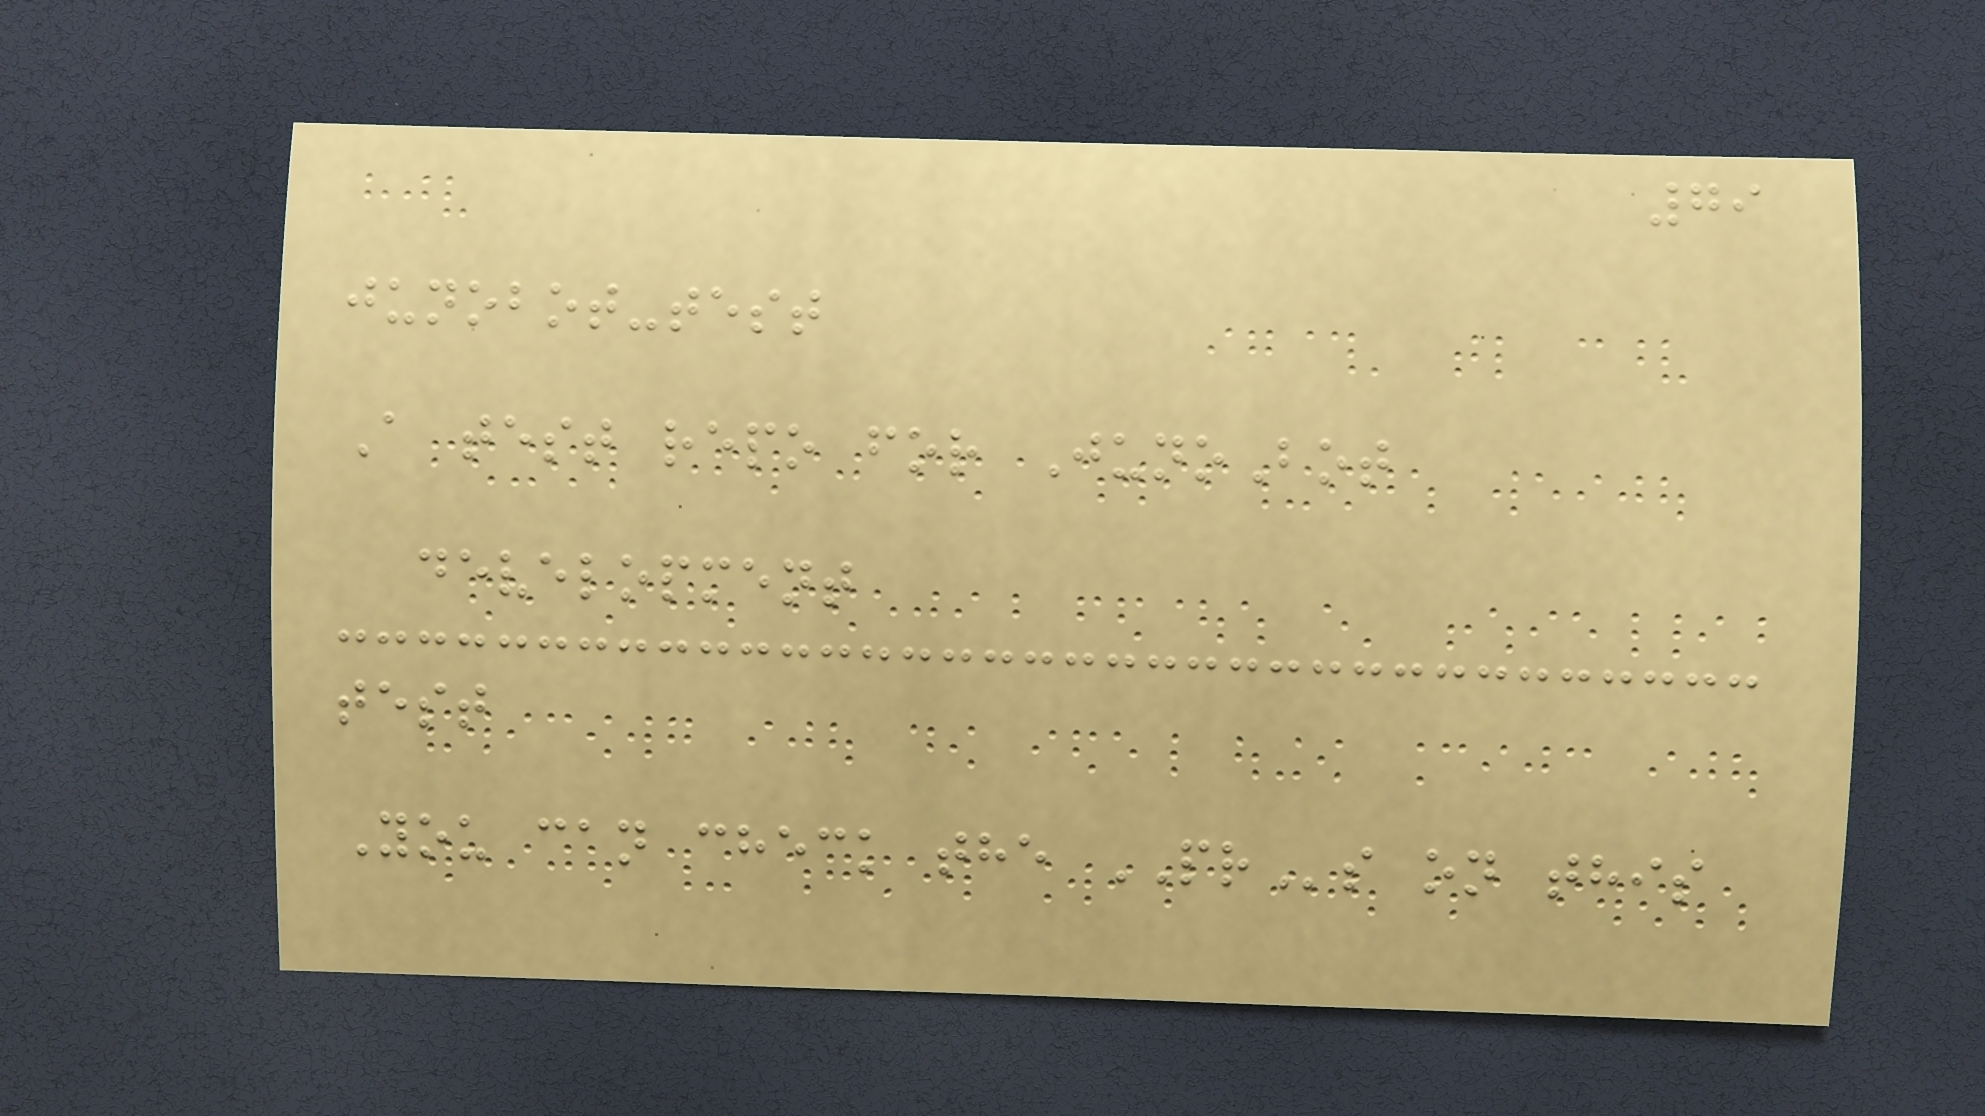79
junobot-test
A test repo for JunoBot
development
test
You can check the PRs on this
